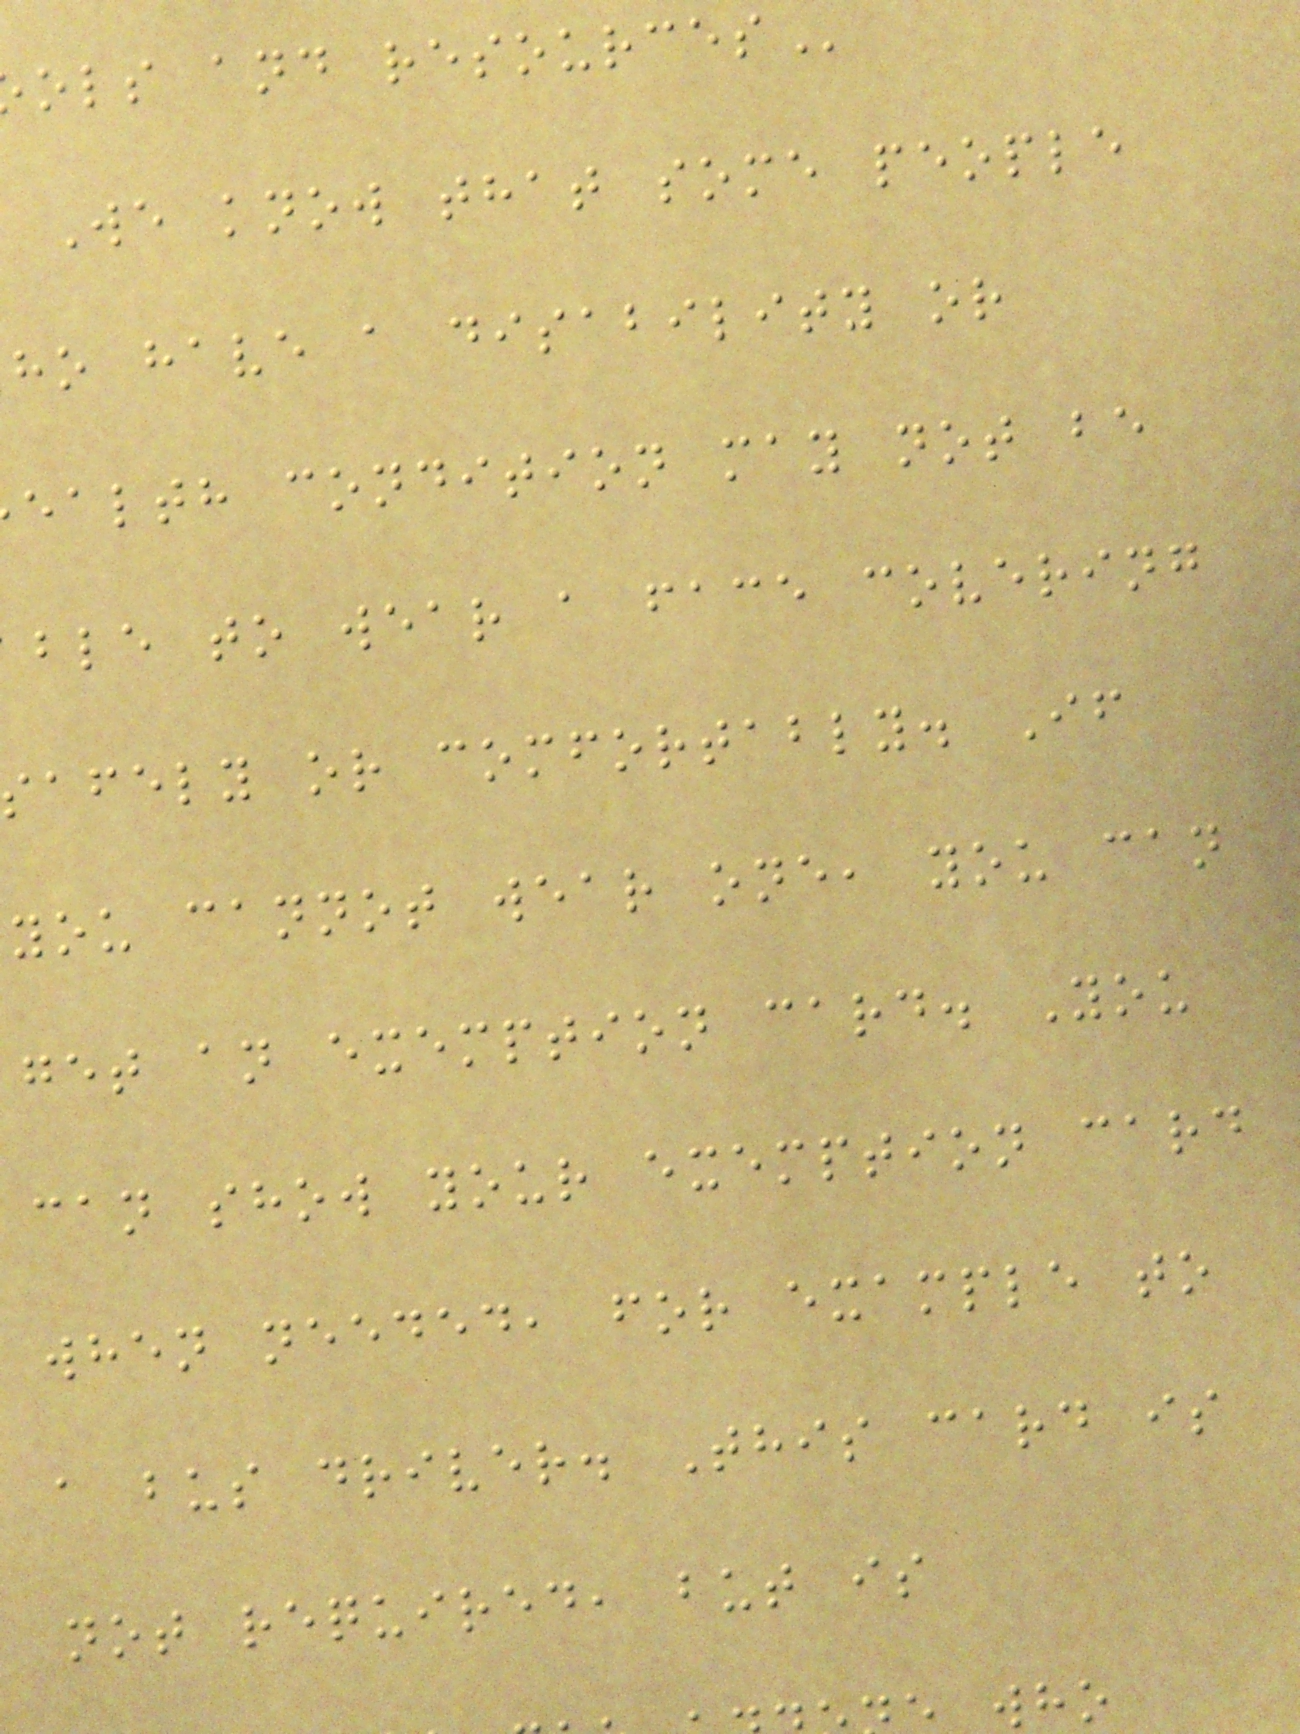ols and
We know that some people
ho have a disability or
ealth condition may not be
ble to wear a face covering
afely or comfortably. If
you cannot wear one, you can
get an exemption card. You
can show your exemption card
when needed, for example to
a bus driver. This card is
not required, but is
